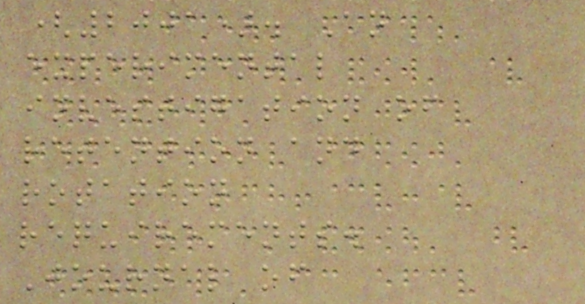(2001). An
experimental
investigation of
retention and
rotation
requirements.
Journal of
